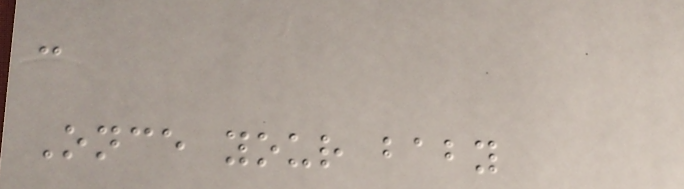-
Once your baby
